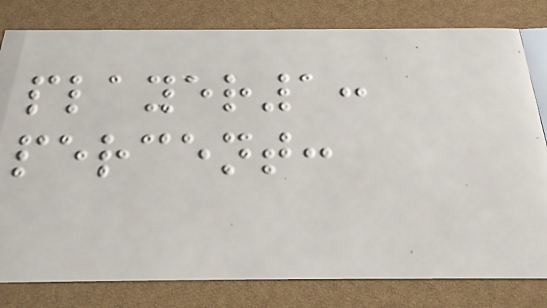player1:
percent:
